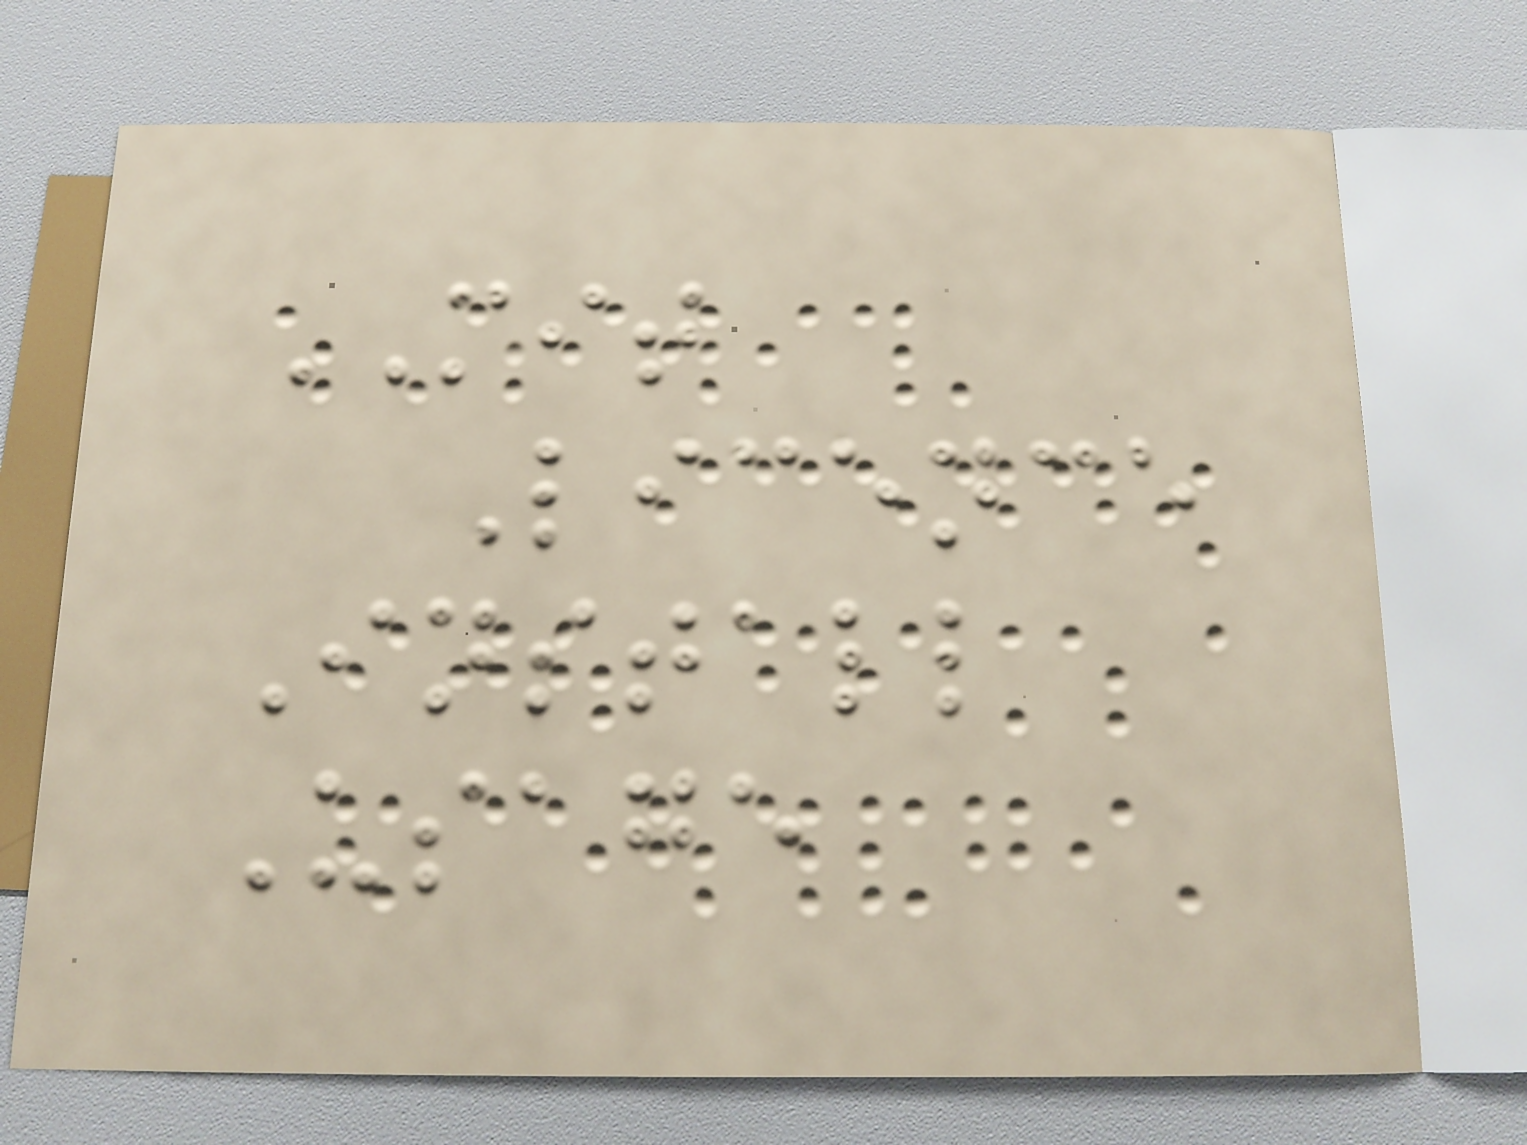MIT
Licence
Install
Usage
